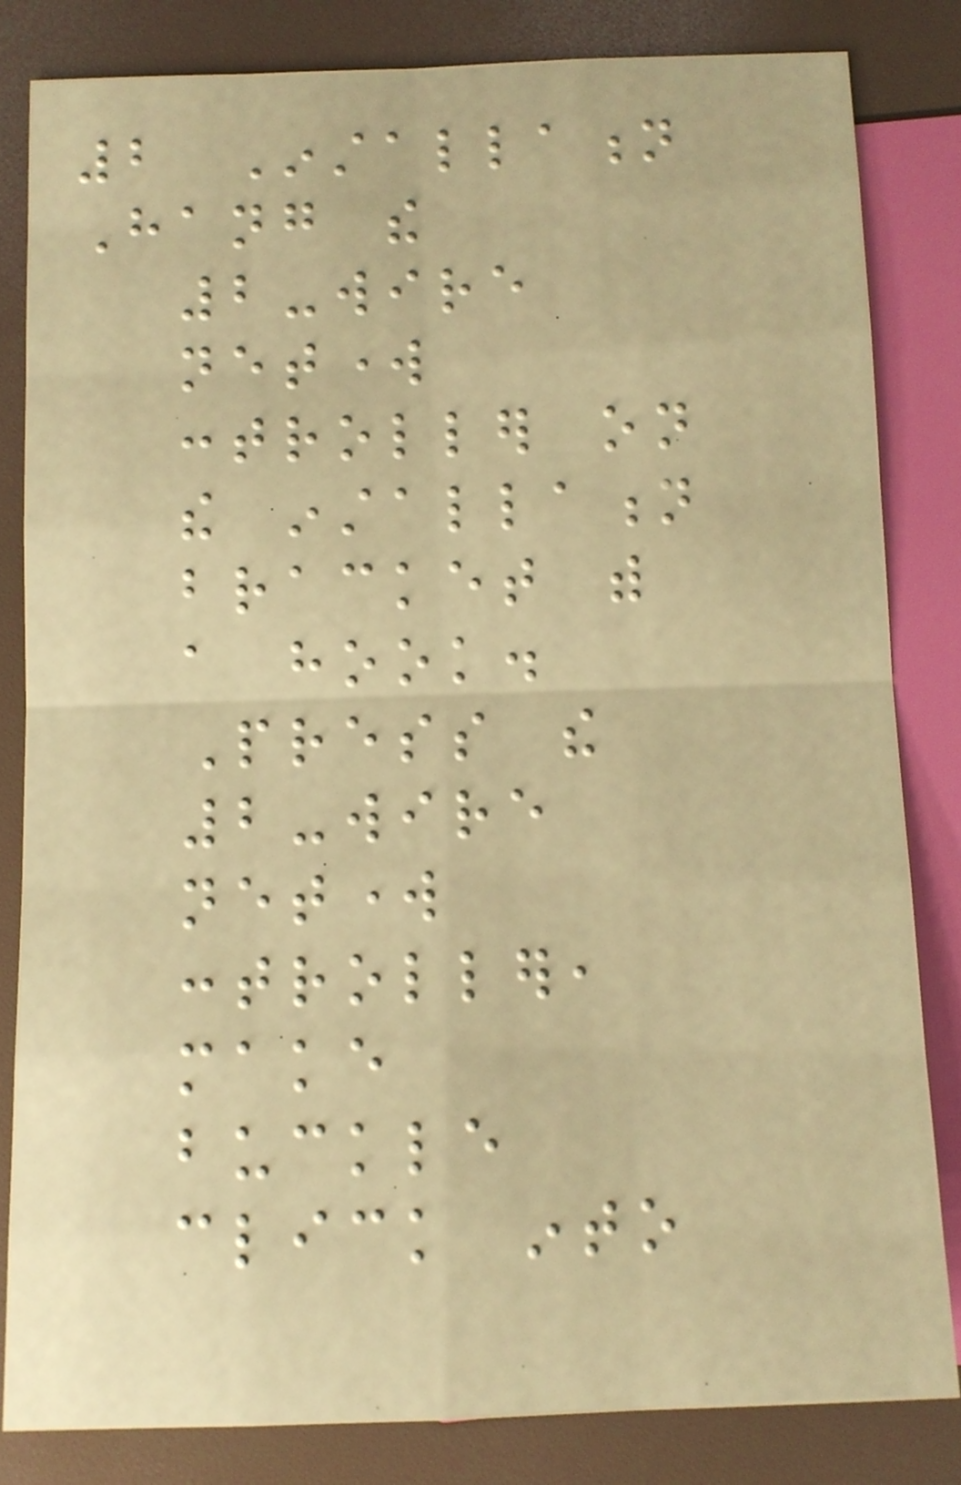2 Installation
Hang the
2-wire
network
controller on
the installation
bracket with
a hook.
Press the
2-wire
network
controller,
make
buckle
click into
